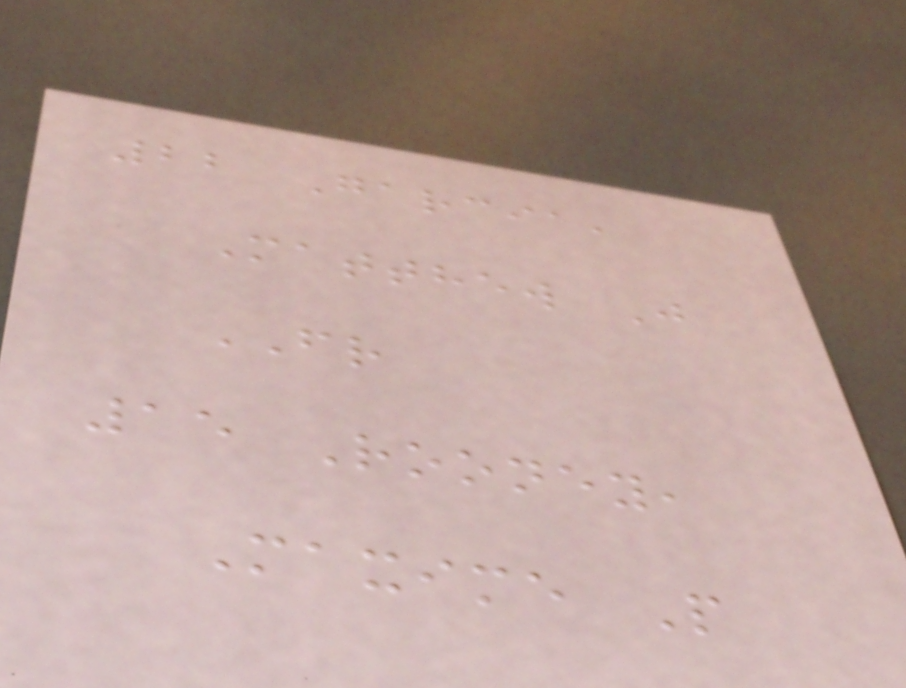22 Garcia,
Matthew J
FR
15 Rooney,
Maxime P
